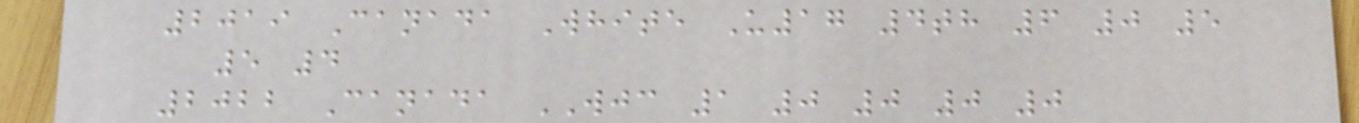2019 Canada White U17 4th 6 0 5
5 4
2022 Canada WJC 1 0 0 0 0
